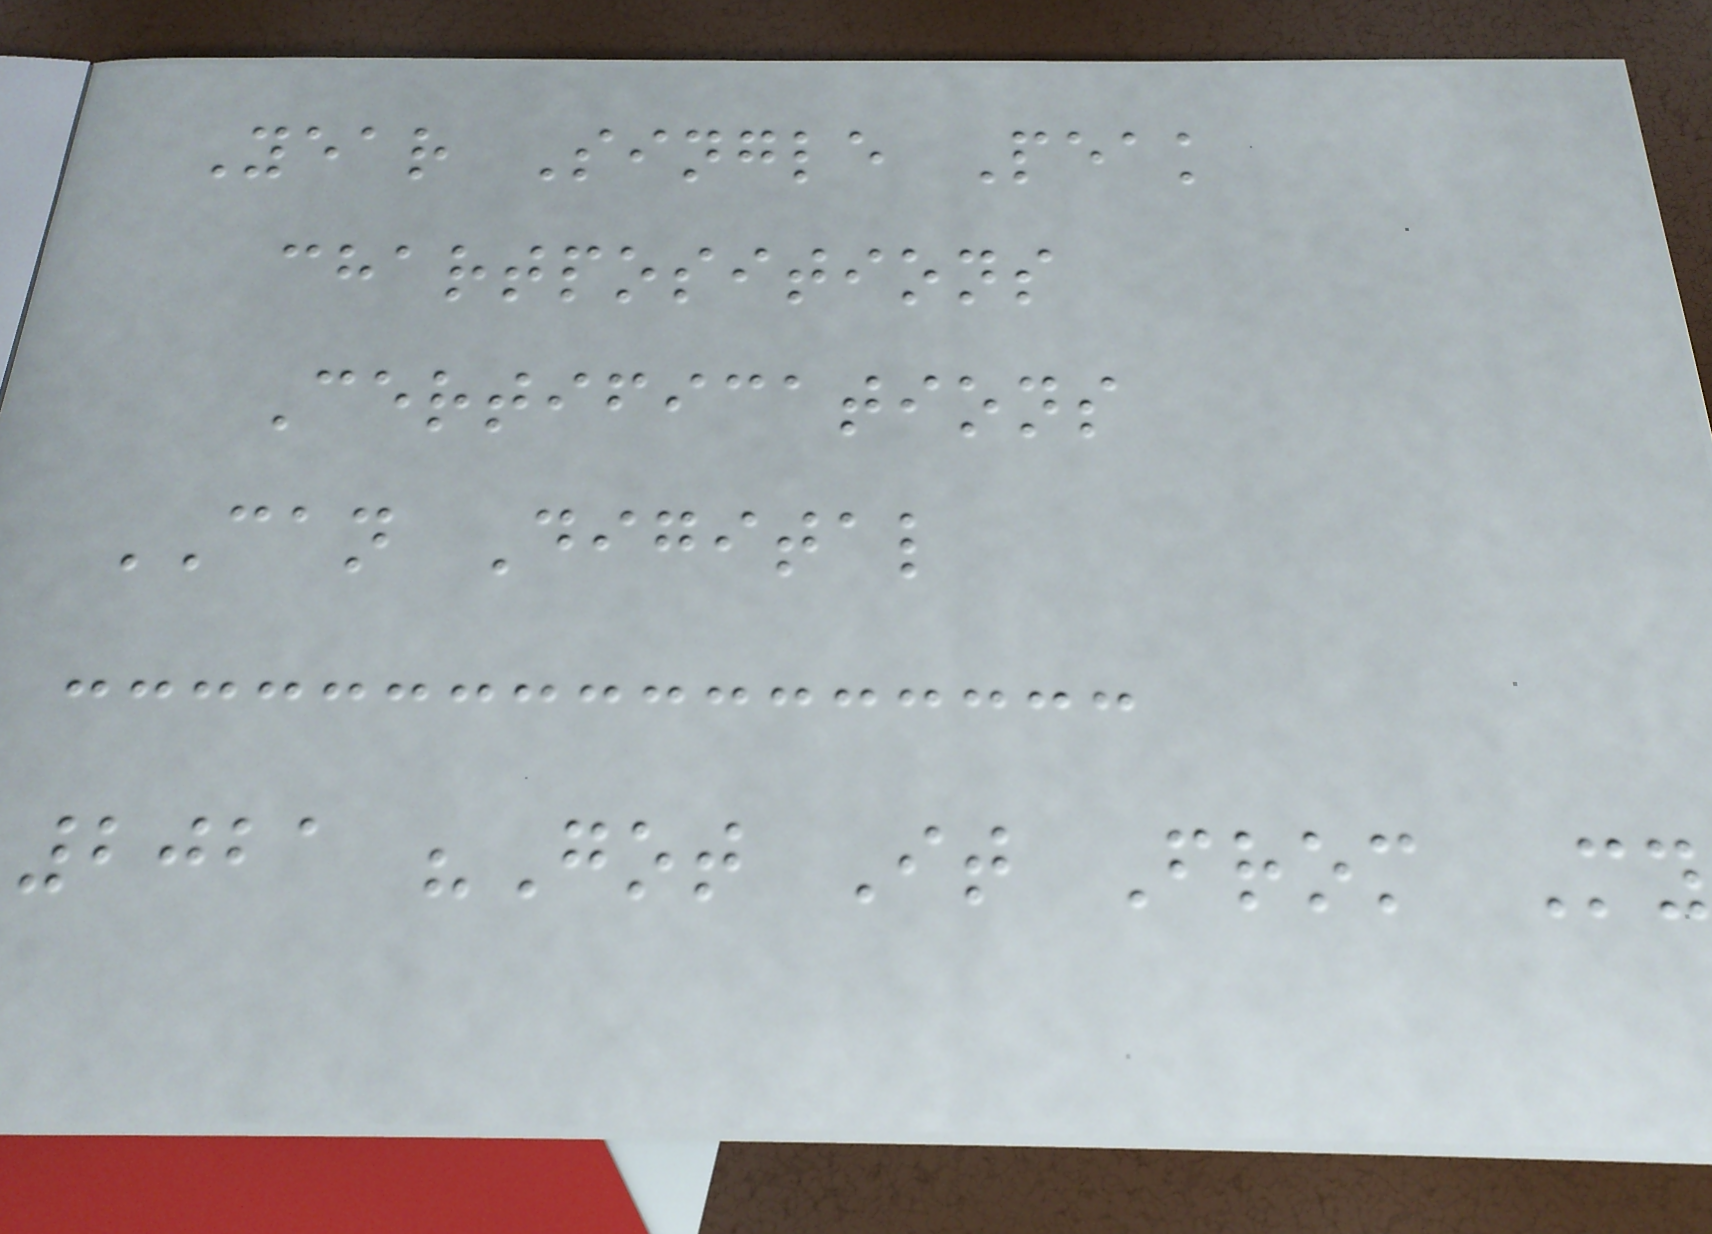Year Single Peak
chartpositions
Certifications
CAN Digital
2021 "Got It From My
